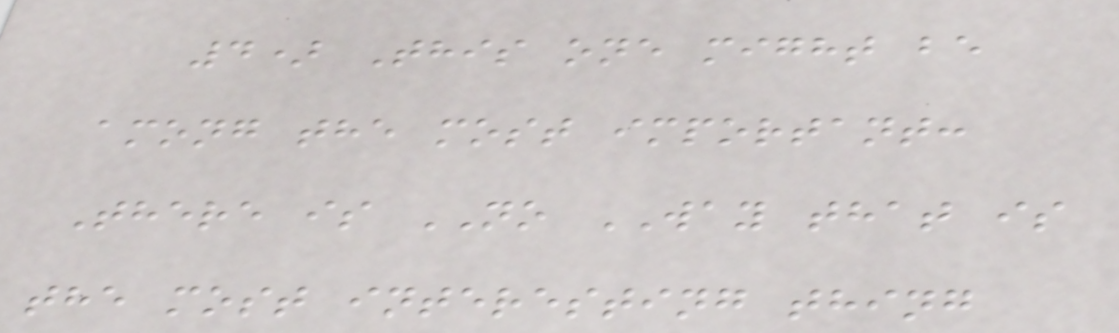4) This one might be
among the most important:
There is NO WAY that is
the most interesting thing
